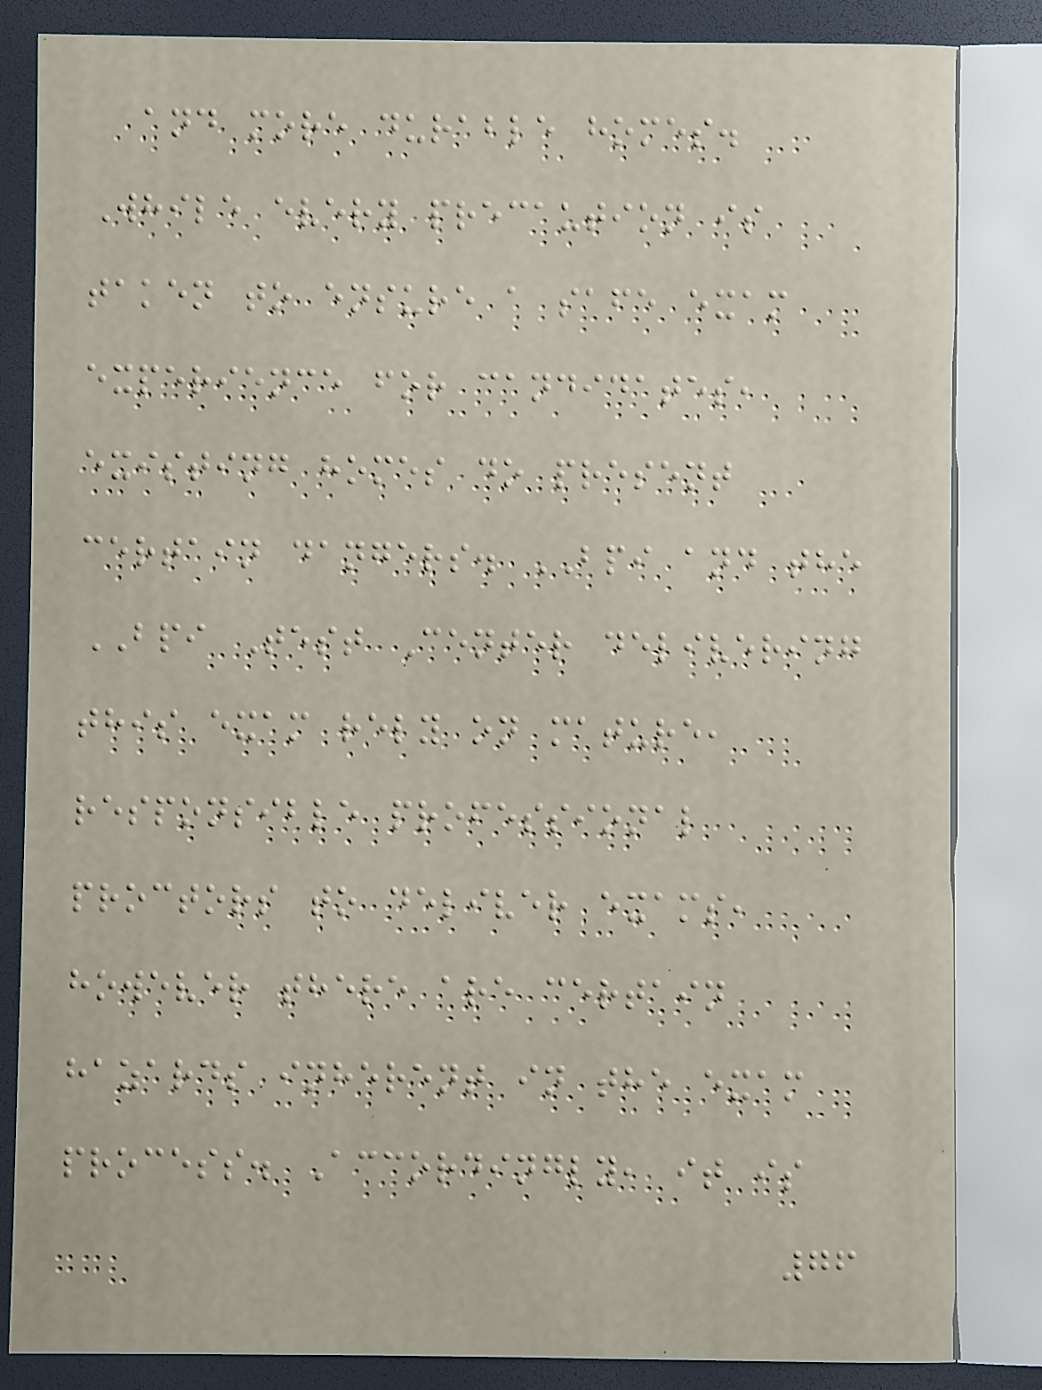and more durable homes.
While every precaution is
taken to ensure a safe exam
experience for candidates,
existing homes do present
certain dangers. BPI and the
BPI Test Center delivering
this exam rely on mature,
responsible professional
proctors to deliver exams,
however there are certain
hazards inherent in the exam
process. Accordingly, it is
76
